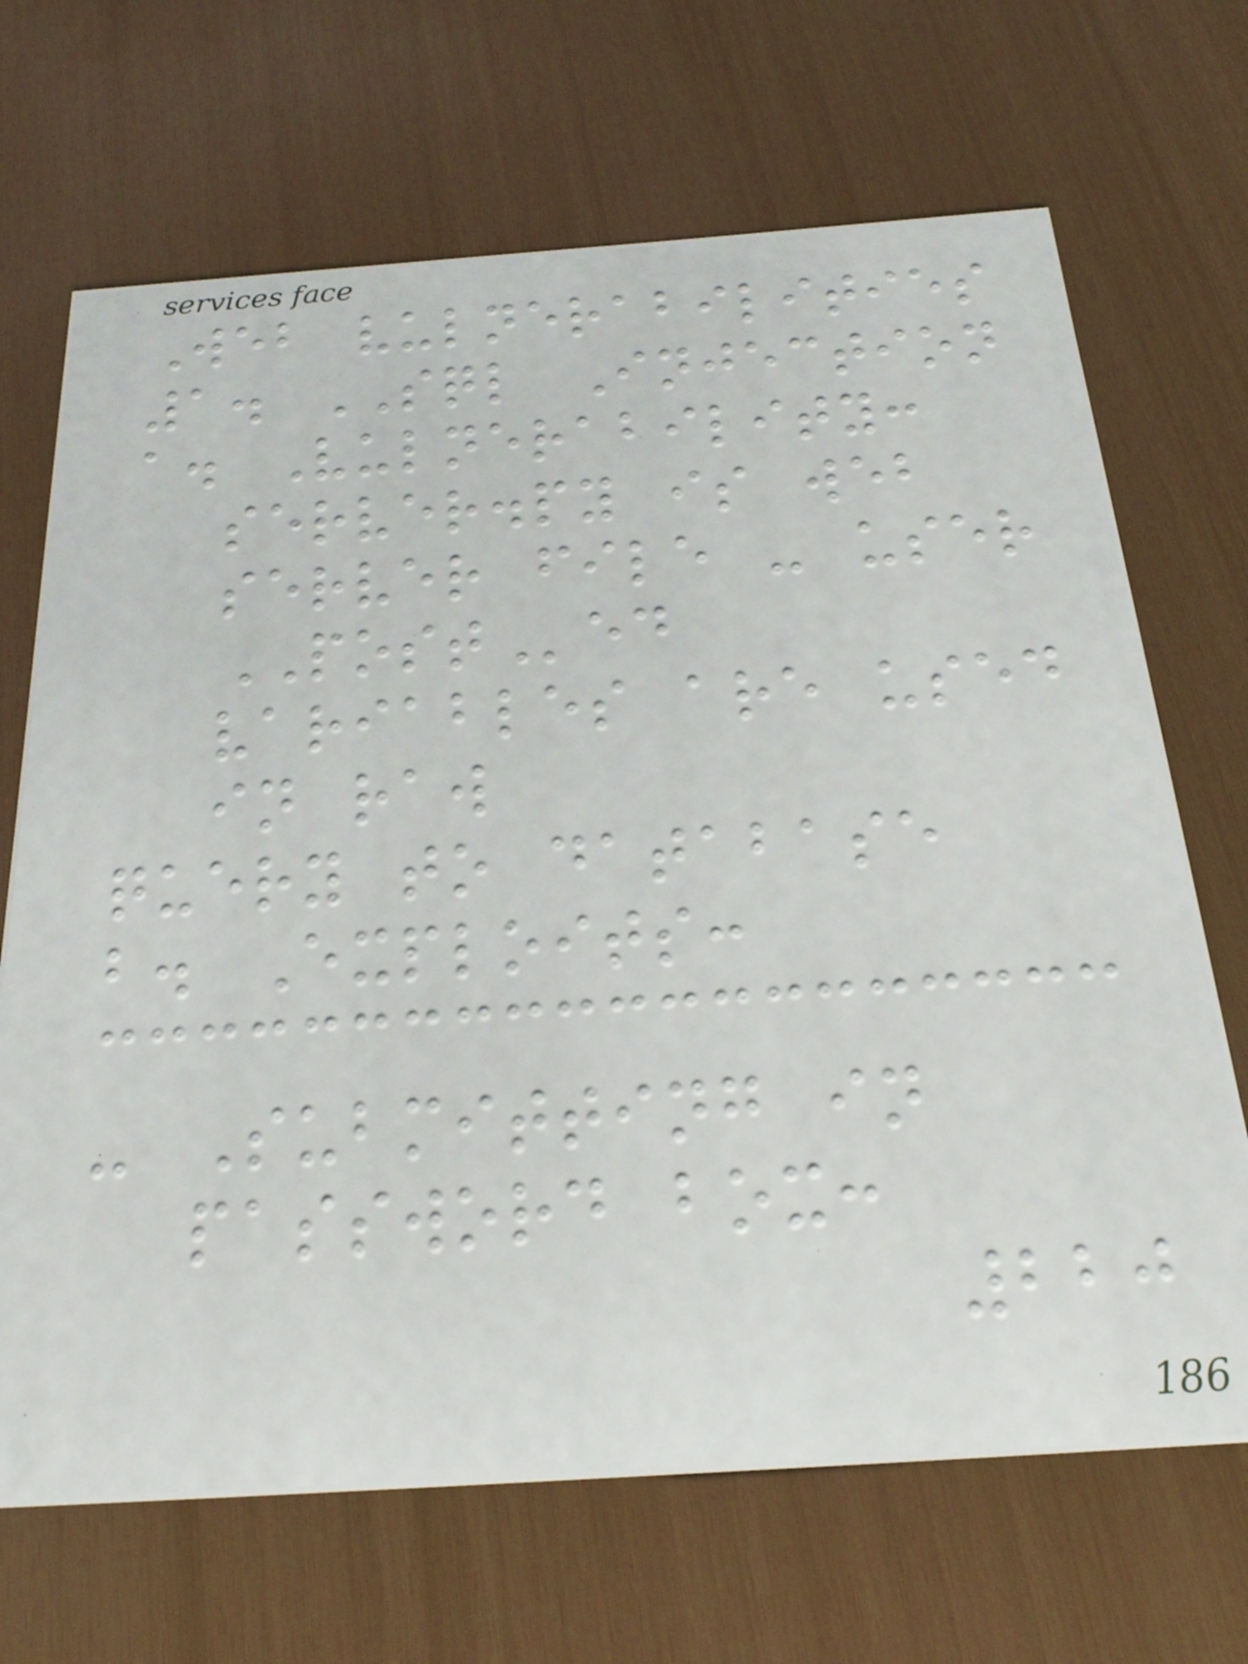Web vulnerabilities
1. SQL Injection
a. Vulnerability:
server.py is web
server file - user
POSTed
variables are used
in raw
query to database
b. Exploits:
- Submitting in
password box:
220
